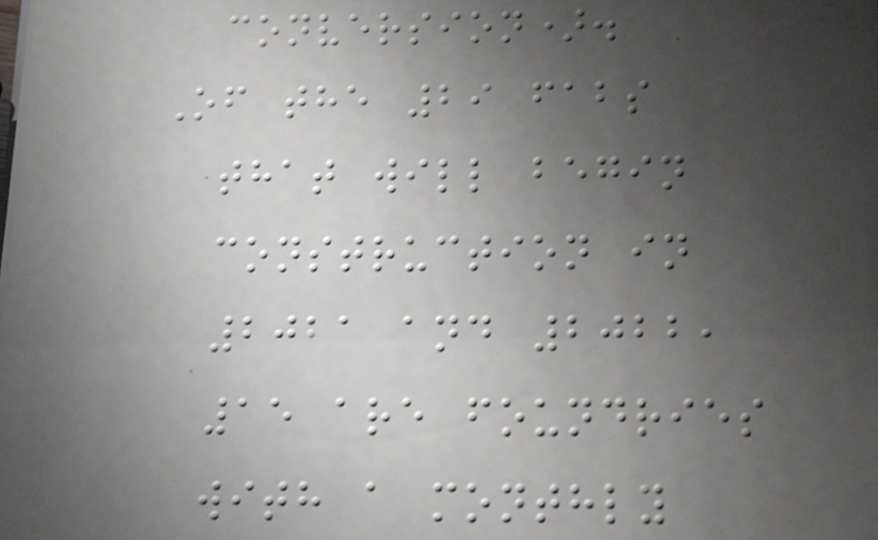conversion).
Of the 29 fabs
that will begin
construction in
2021 and 2022,
15 are foundries
with a monthly
